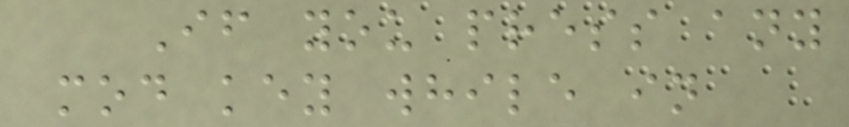If you press any
mod key while in
